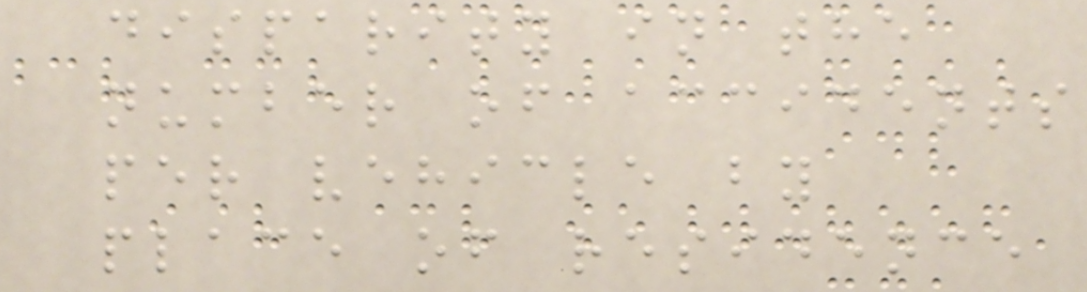disparity in the
number of accidents
per vehicle by
place of residence
